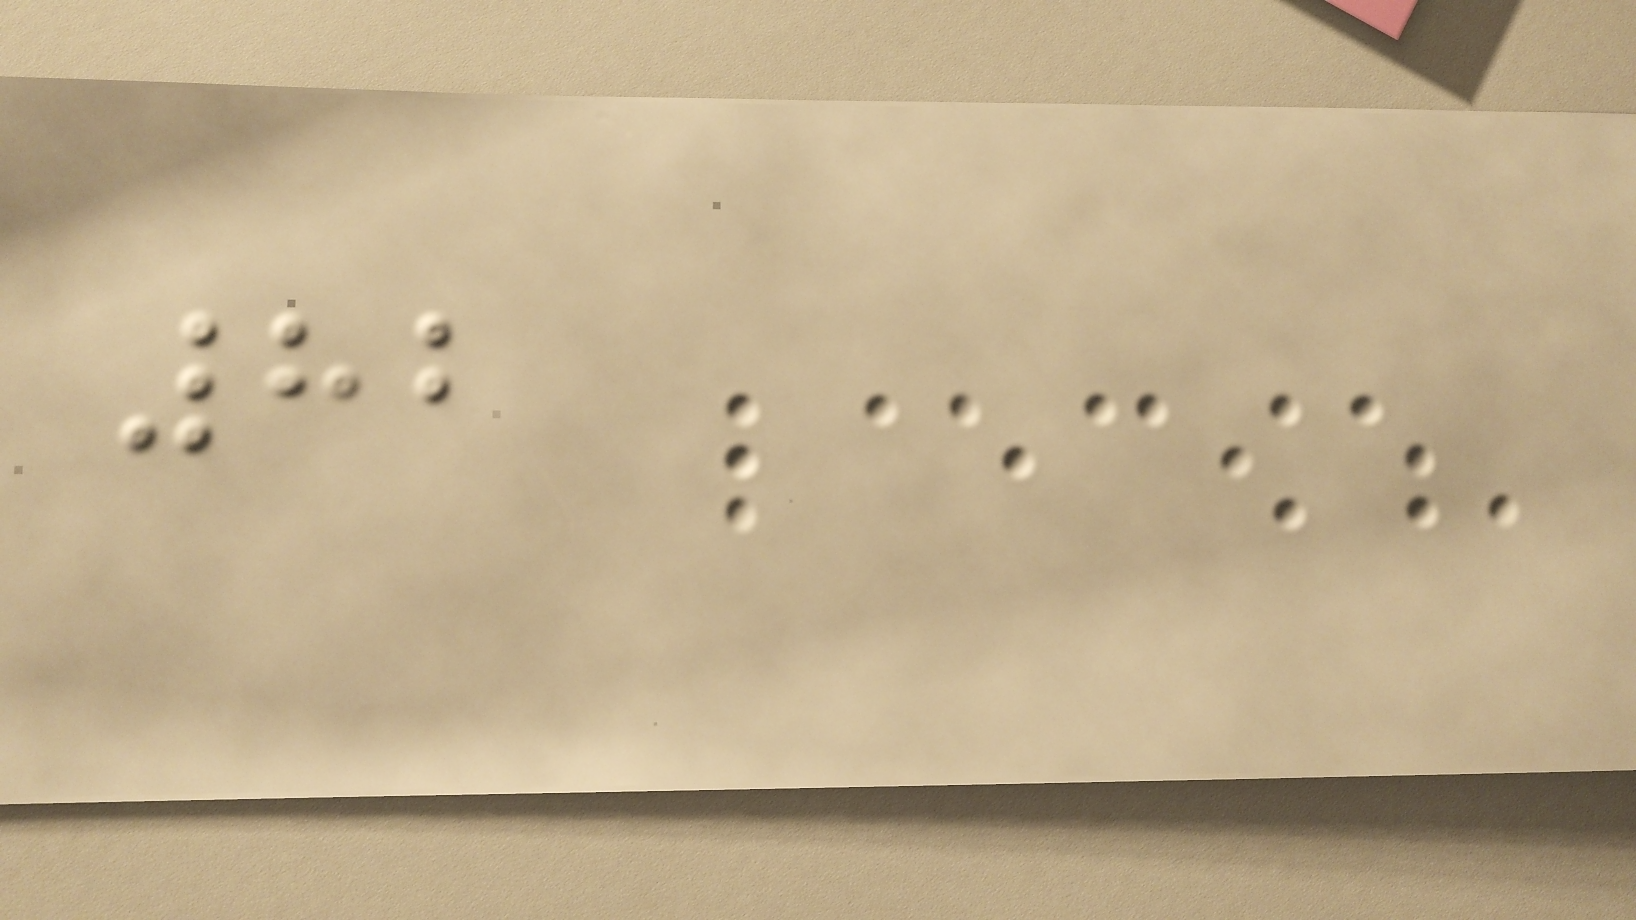82
